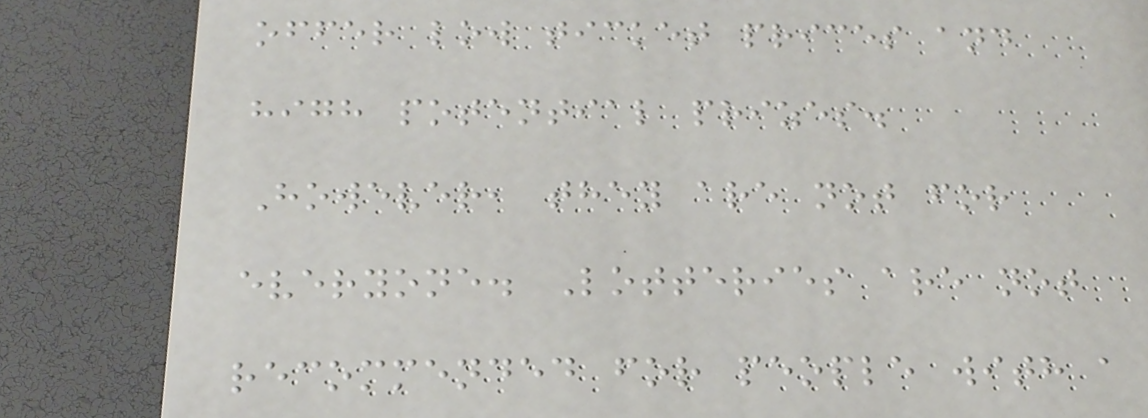offer low ticket prices and
high potential prizes.
However, they are not for
everyone. Lotteries are not
recommended for people with a
